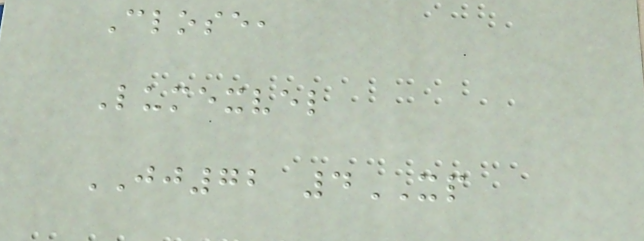Close,
Lumexvel
JJ72 4XP
